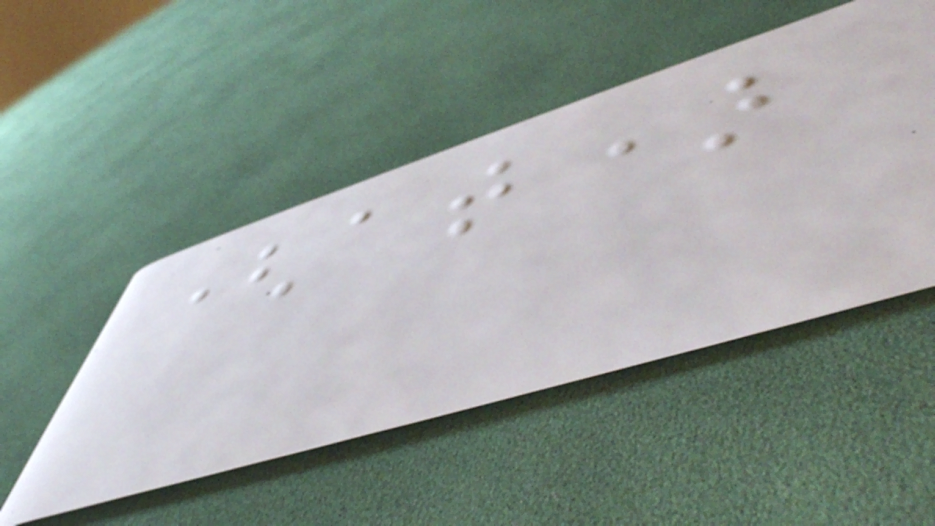(at)
